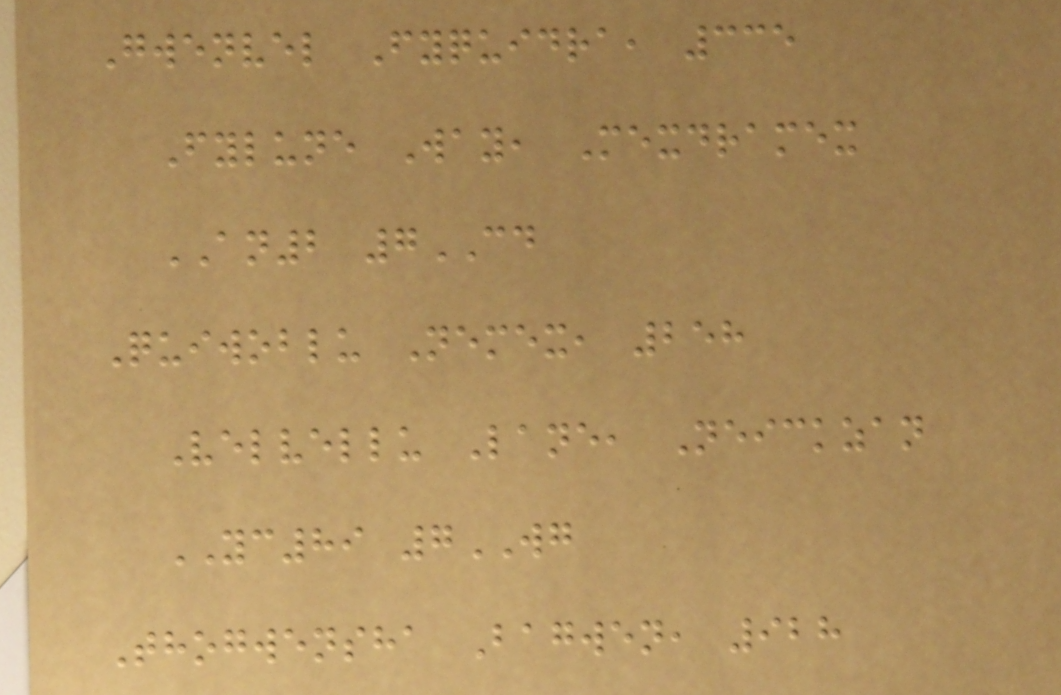Gwenvel Fyquidra, 335
Fylune Way, Mexdramex
AN2 7CD
Quiwoblu Nemex, 258
Velvellu Lane, Neickzan
YC89 7WG
Thogwensha Bagwen, 928
